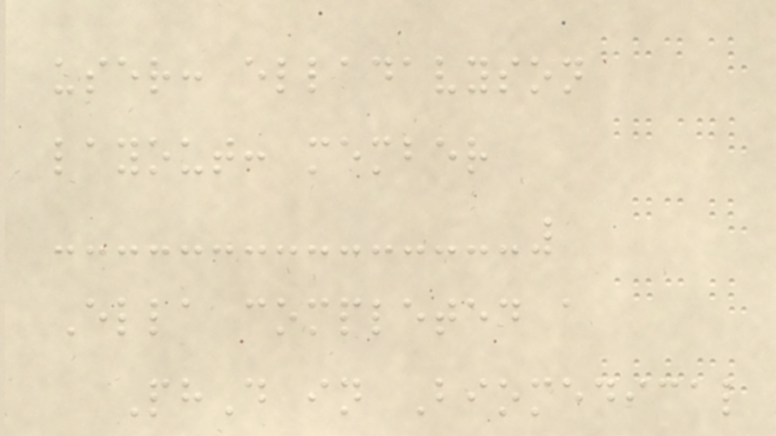user: elladavyson
layout: member
Ella completed a
PhD in Biomedical
